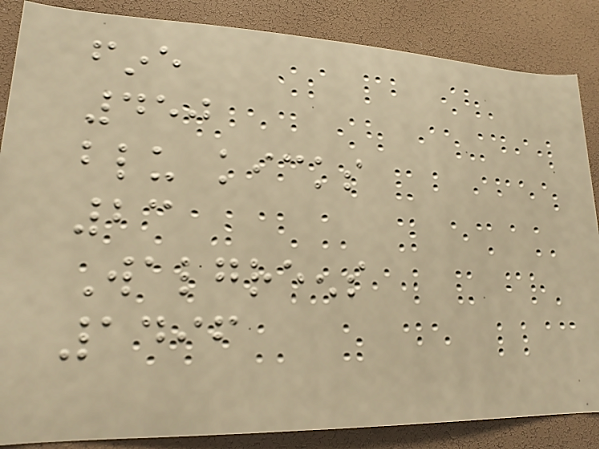fine
450
blu kicks
23
Walgreens
1496
